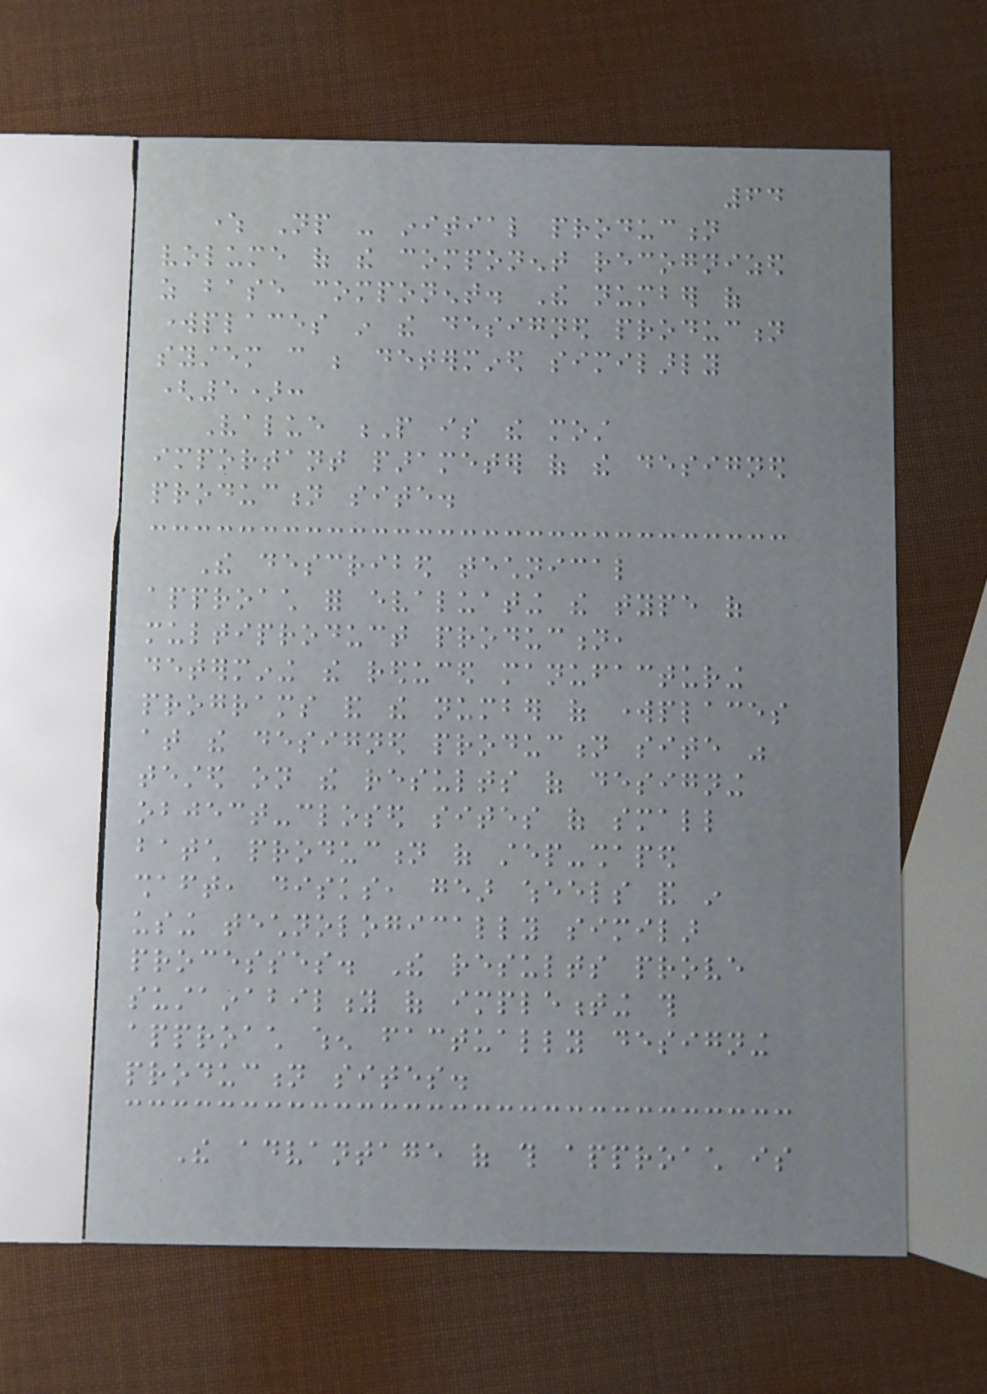64
where Np - initial production
volume of the component recognized
as base component. The number of
workplaces in the designed production
system can be determined similarly
(5):
Value P is the most
important parameter of the designed
production site.
The described technical
approach for evaluating the type of
multiproduct production,
determining the reduced manufacturing
programs and the number of workplaces
at the designed production site was
tested on the results of designing
object-closed sites of small
batch production of step-shaped
shaft, disks, gear wheels and in
using technologically similar
processes. The results prove
sustainability of implementing this
approach when factually designing
production sites.
The advantage of this approach is
